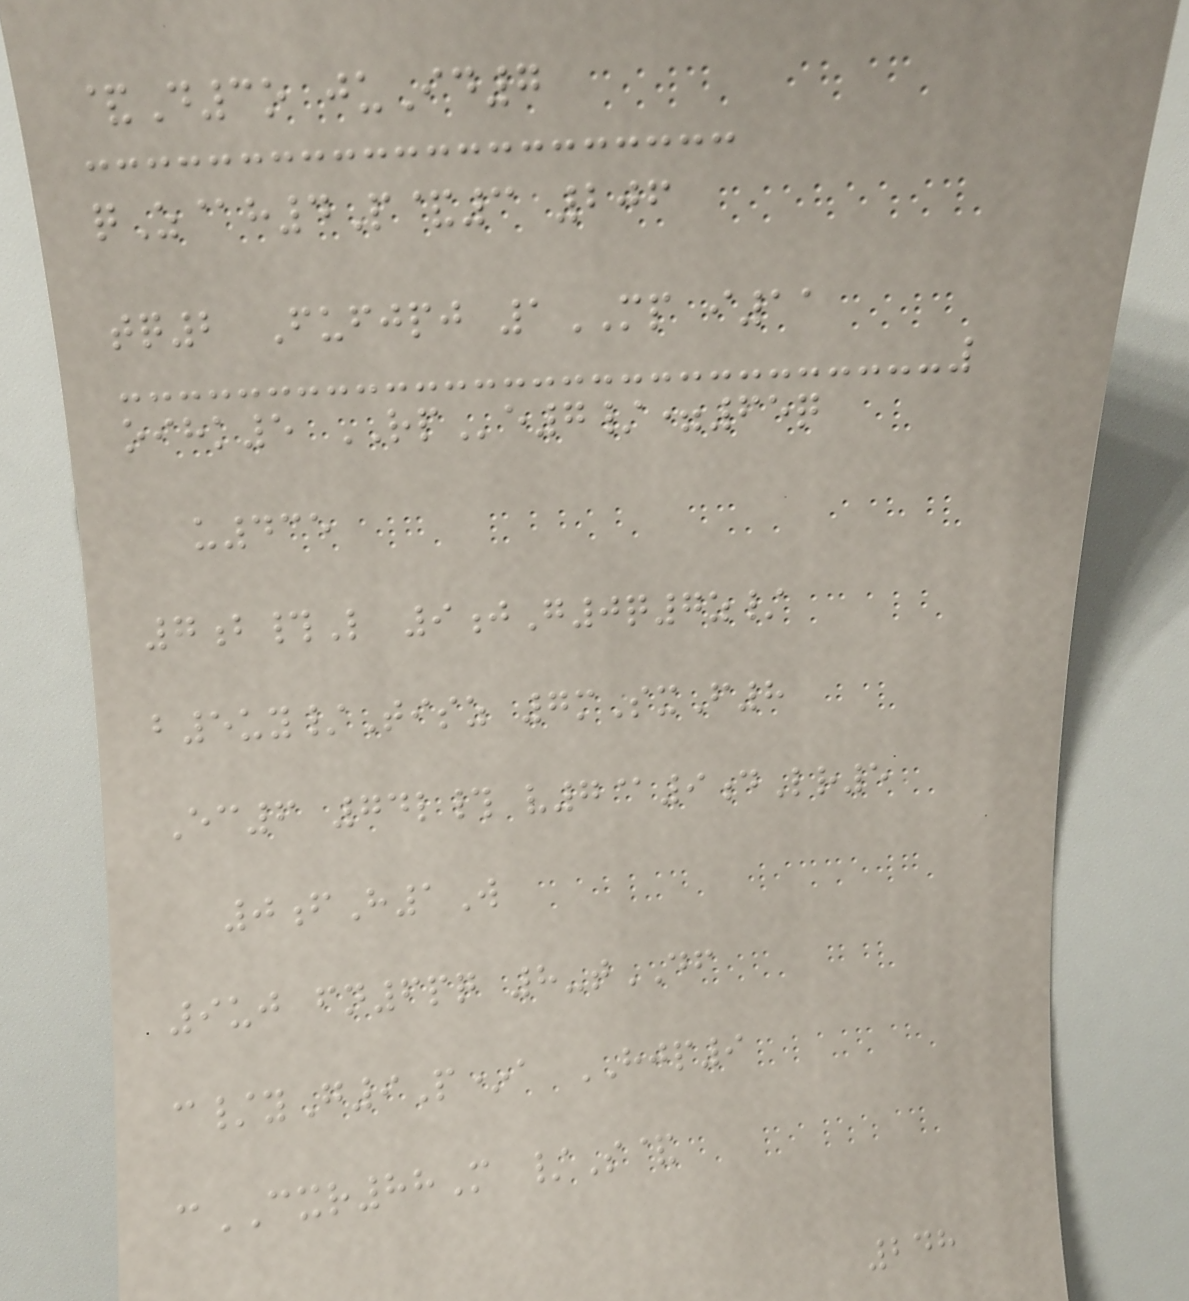&D3o juId7
qZ@h4P&3 206
tq2 Fufjpj 1MP i11
oihk5 RPe7/=65q
u435
7b#L 9jG0q7z/
b5uy/Tisz 7mSxF8
Ec6 74l# v7@9dLr5
0fH1W
9uj fn6pq 8-tDF
c/yG9P*a HJP9
cCXR88M /S&
248
